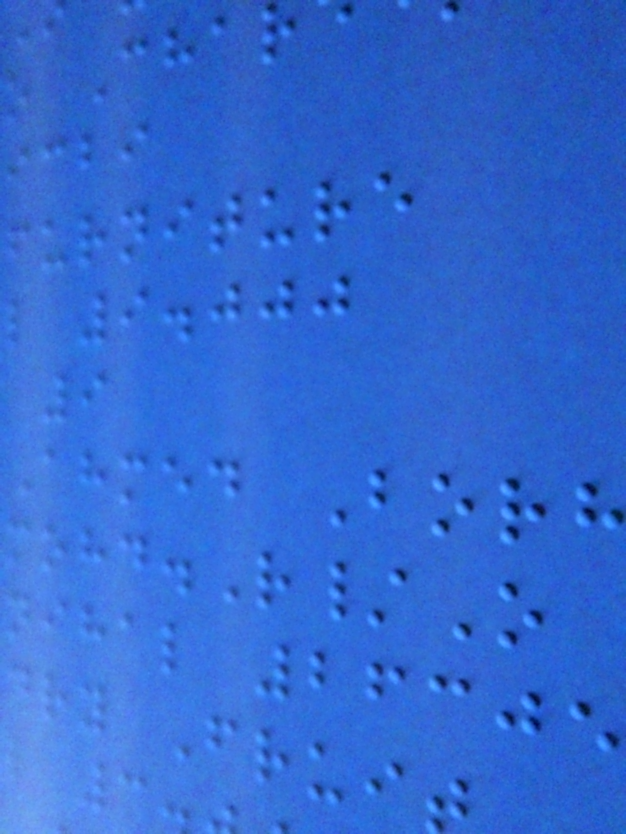o Cha
furniture
l 9.000
Ahmed Borh
ohd.R/O
nihal 26305
dry Frui
